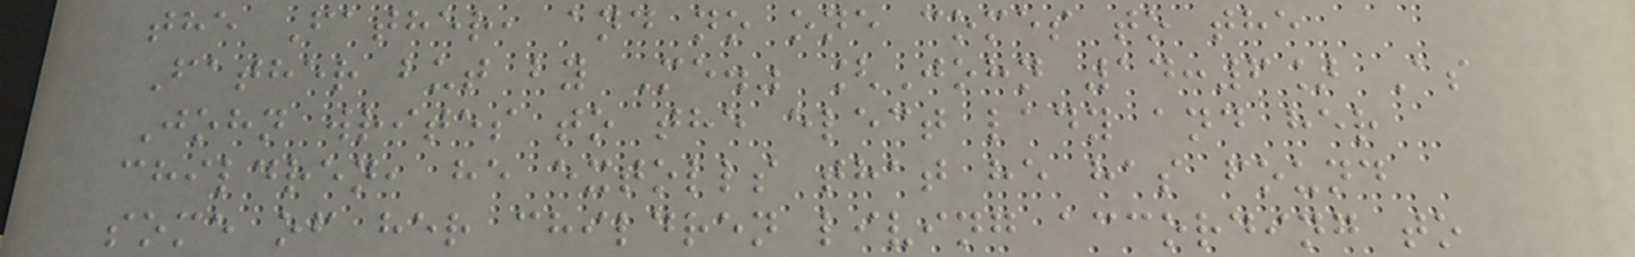the Father, and no one comes to the
Father but by Me." [John 14:6] As
John writes to the elect lady and her
children, he extolls that he has found
some of her children living according to
